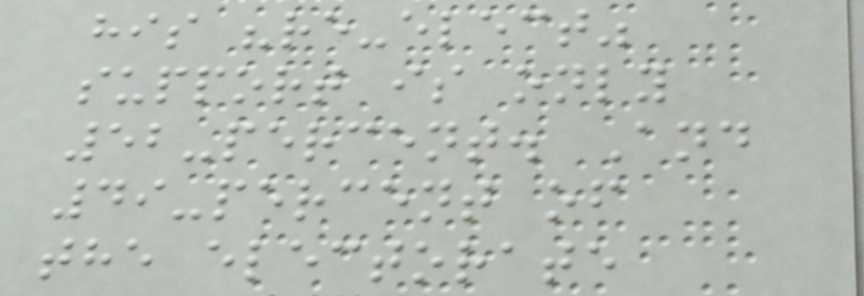his "re-elect"
support is only
52-percent. And
49-percent of
the electorate
